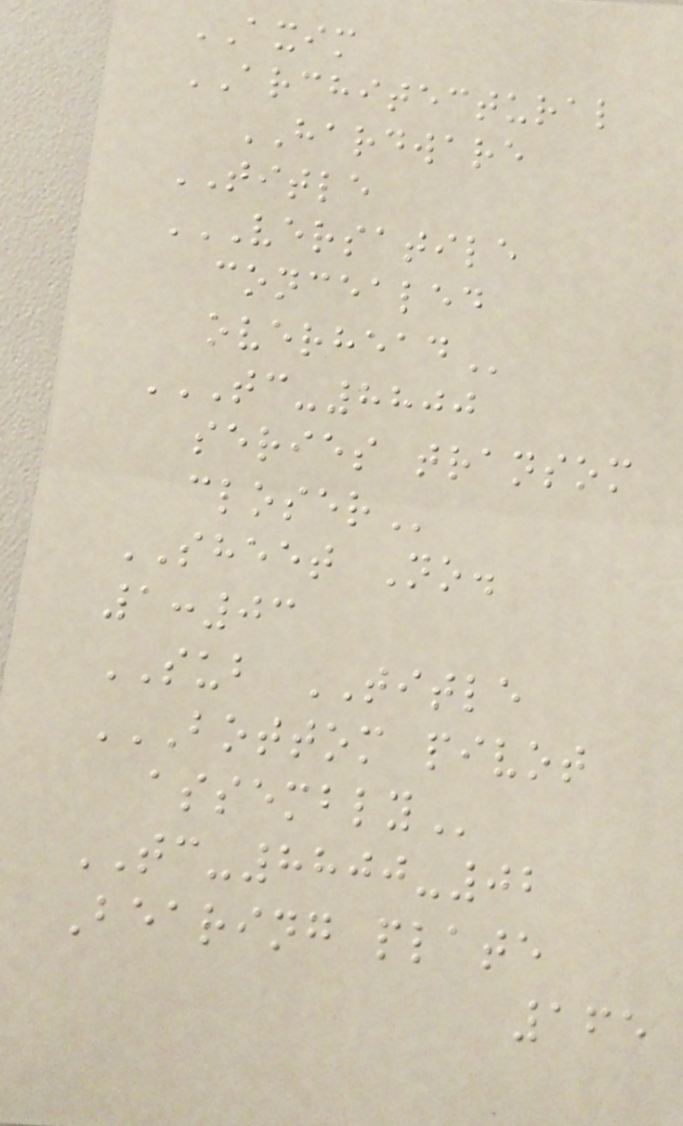AXIM
ARCHITECTURAL
HARDWARE
TITLE
VERSATILE
CONCEALED
OVERHEAD
TC-8800
SERIES TRANSOM
CLOSER
SHEET No.
1:03
SUB TITLE
BOTTOM PIVOT
ASSEMBLY
TC-8800-02
Bearing plate
165
